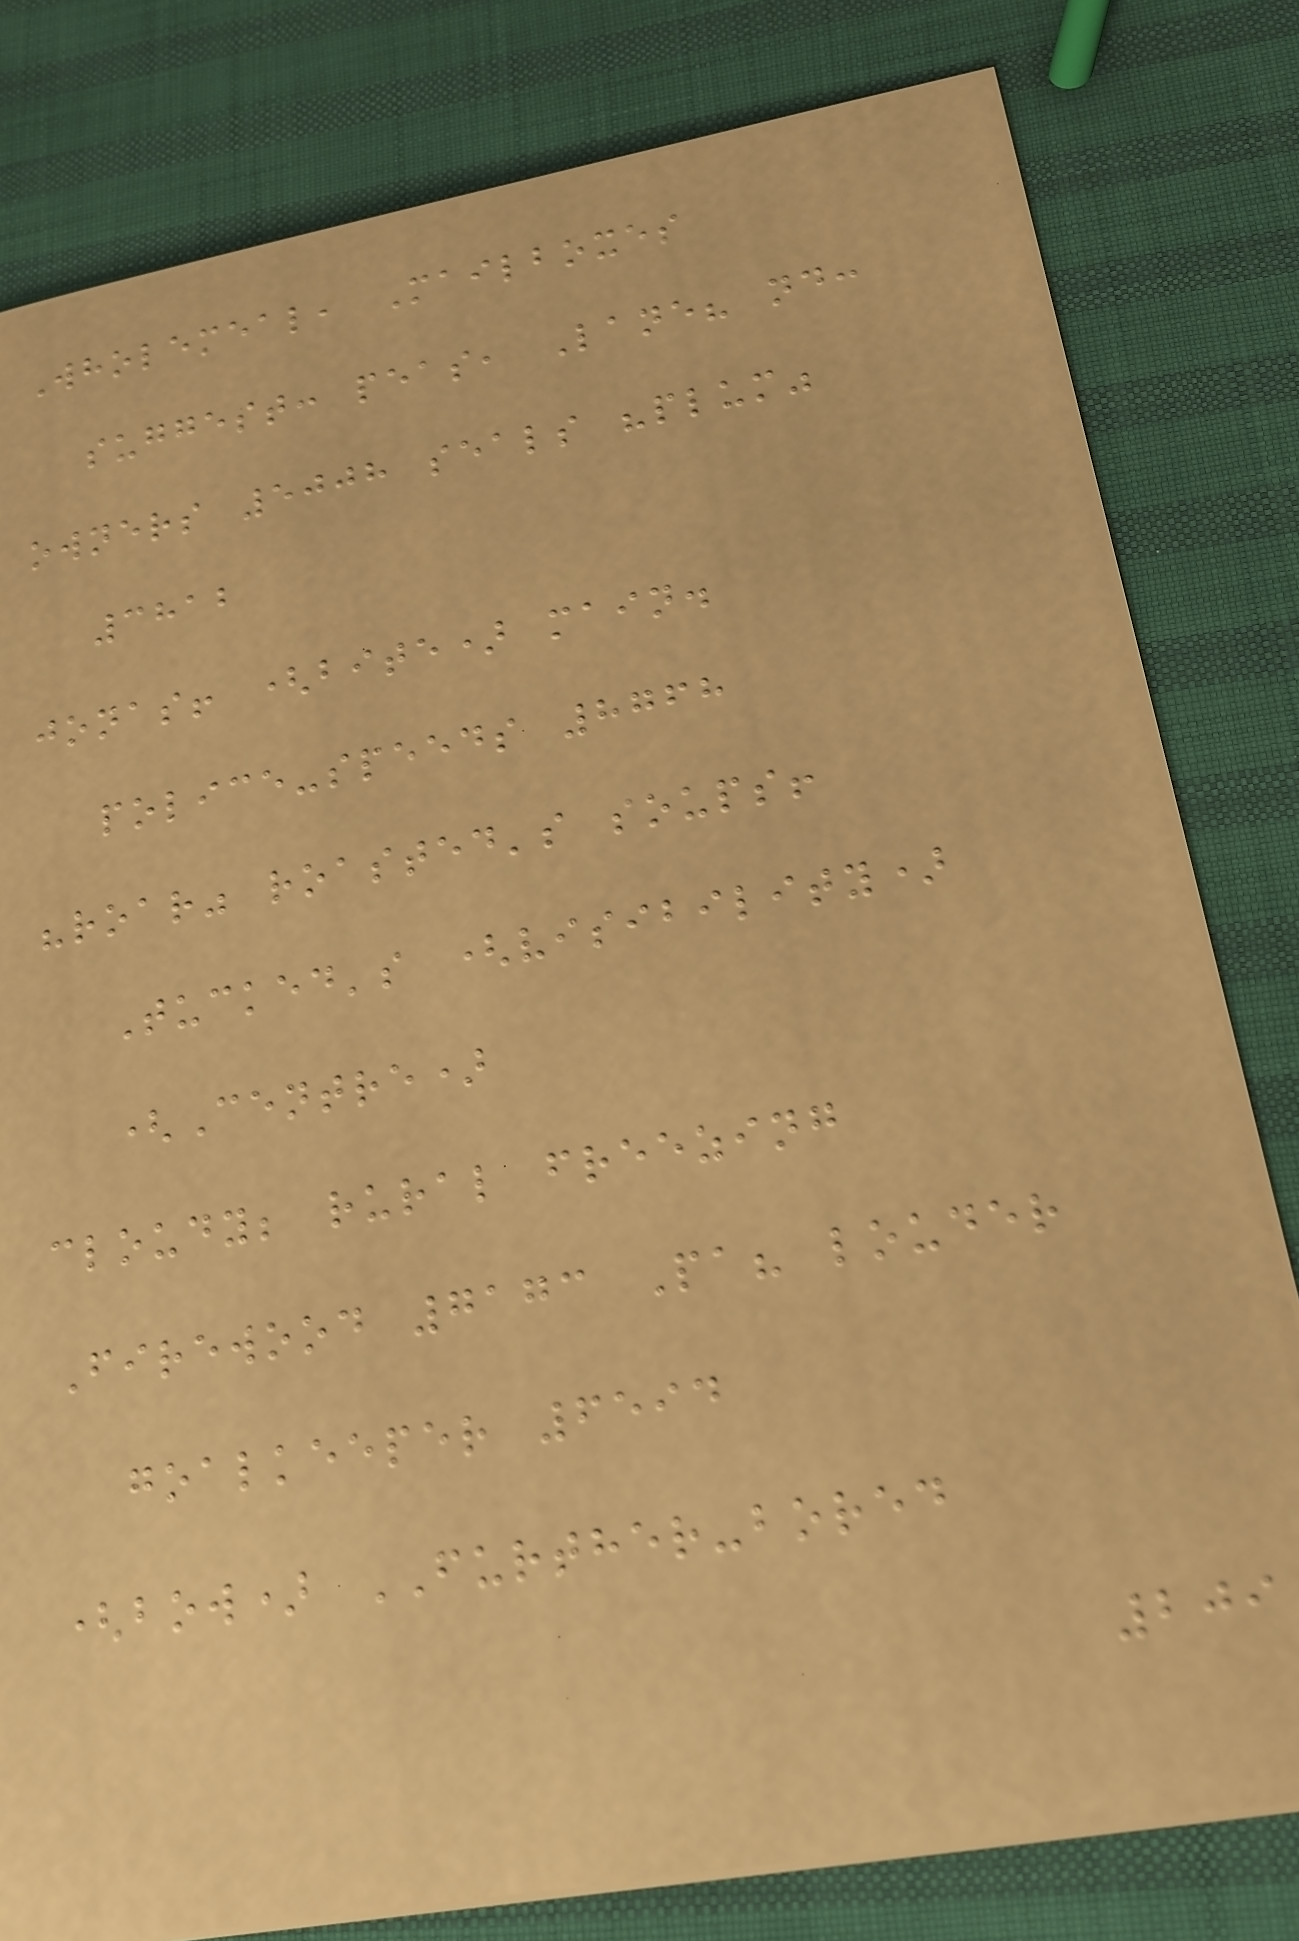Wholemeal, Mailboxes
suggest: peas, Lane? nd:
owners 5008 seals "plum"
3812
jonas! (bite) main.
police-speeds 8768
"roar" roasted's soups!
Tucked's (visibility)
(Centre)
cloudy; rural freezing
Firewood 7173 Pa? louder
goalkeeper 6594
(bow) FURTHER-bored
209
